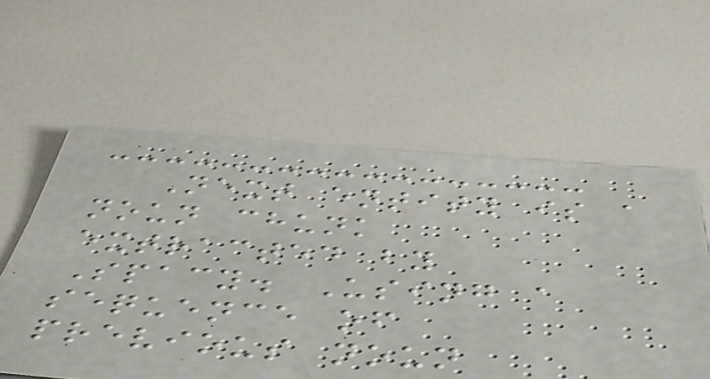Next entity is a
noun chunk
extracted by
Spacy. Using a
sequence of
previous noun
